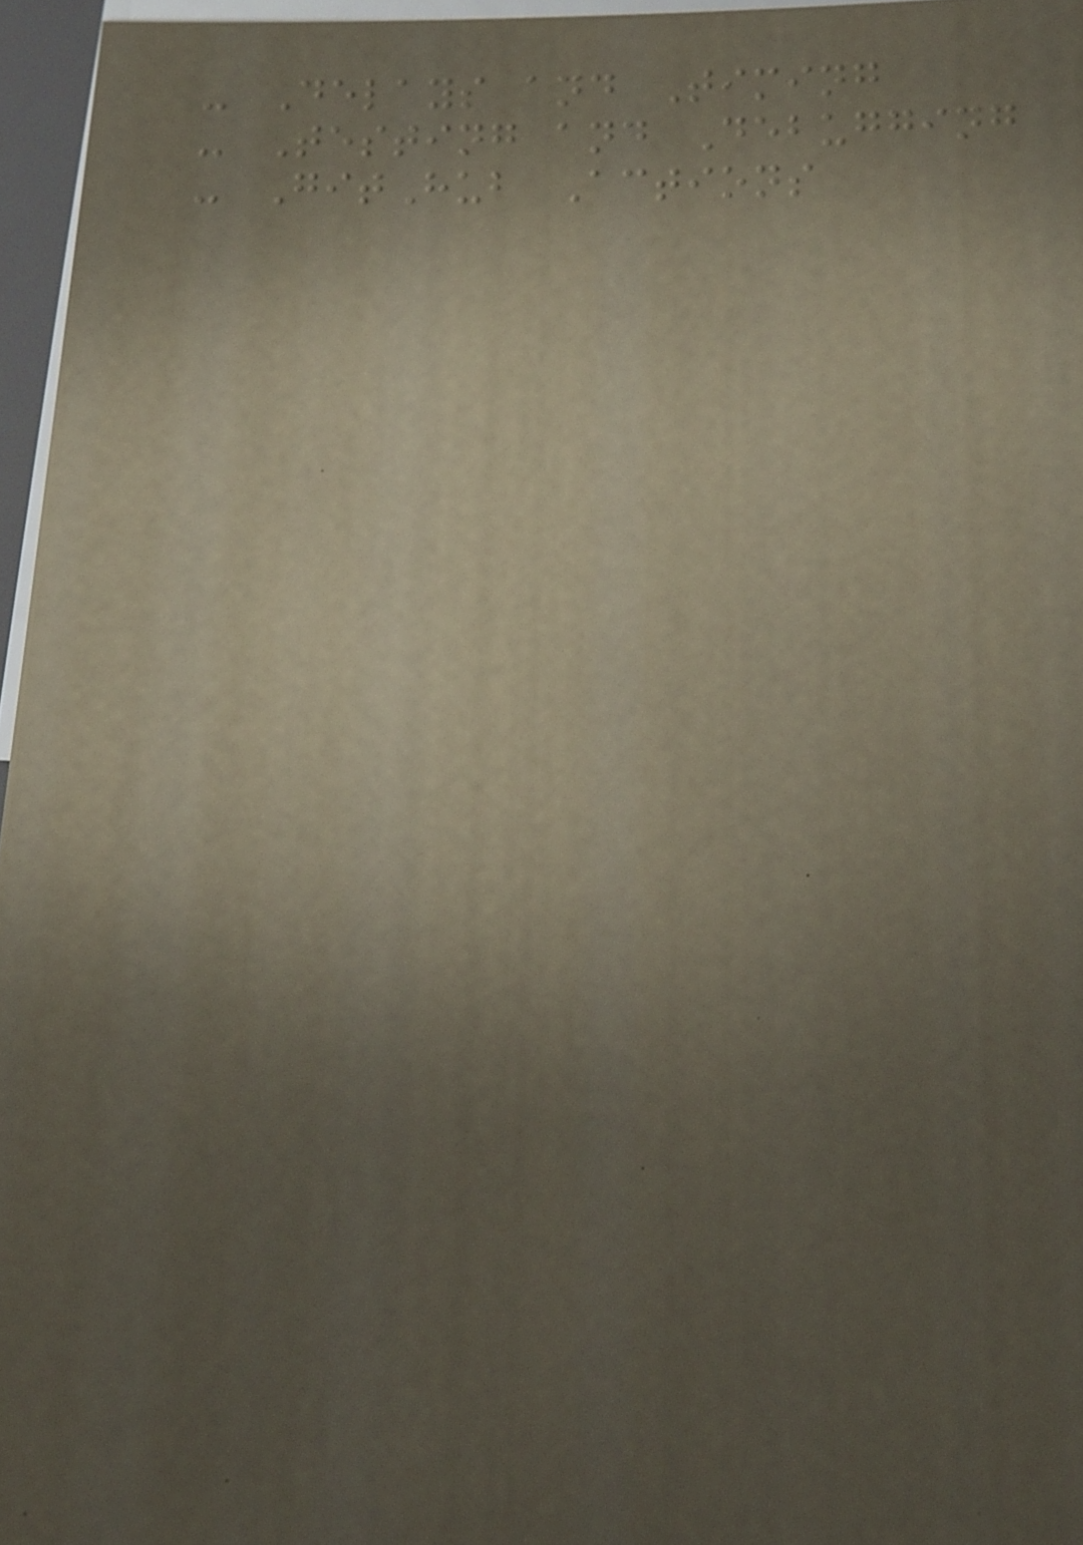- Delays and Timing
- Testing and Debugging
- GitHub Actions
